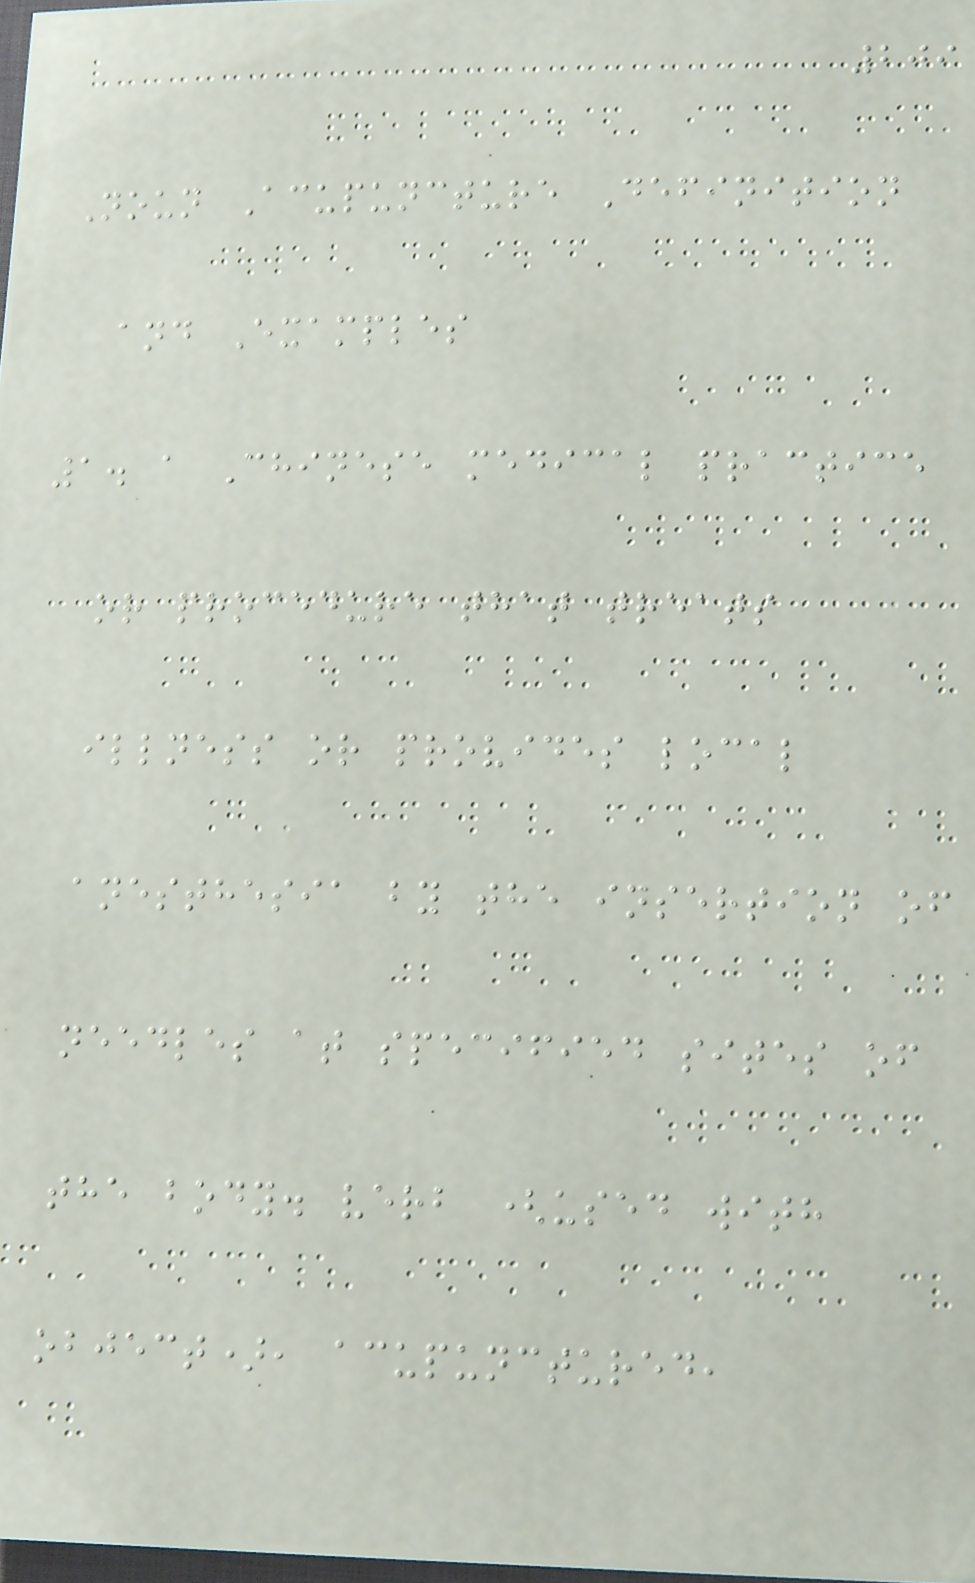209
Noun Acupuncture Definition
and Examples
1. a Chinese medical practice
or procedure that treats
illness or provides local
anesthesia by the insertion of
needles at specified sites of
the body. verb (used with
object), acupunctured,
